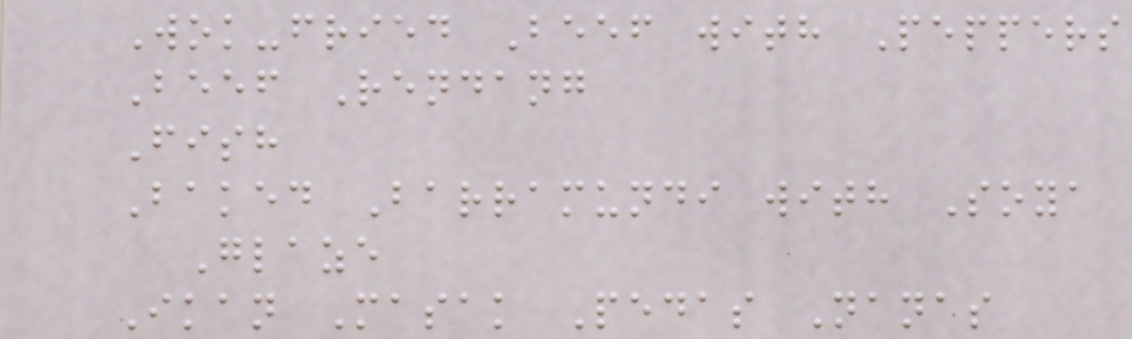Wok-fried Beef with Peppers
Beef Rendang
Fish
Baked Barramundi with Soya
Glaze
Ikan Masak Pedas Nanas
